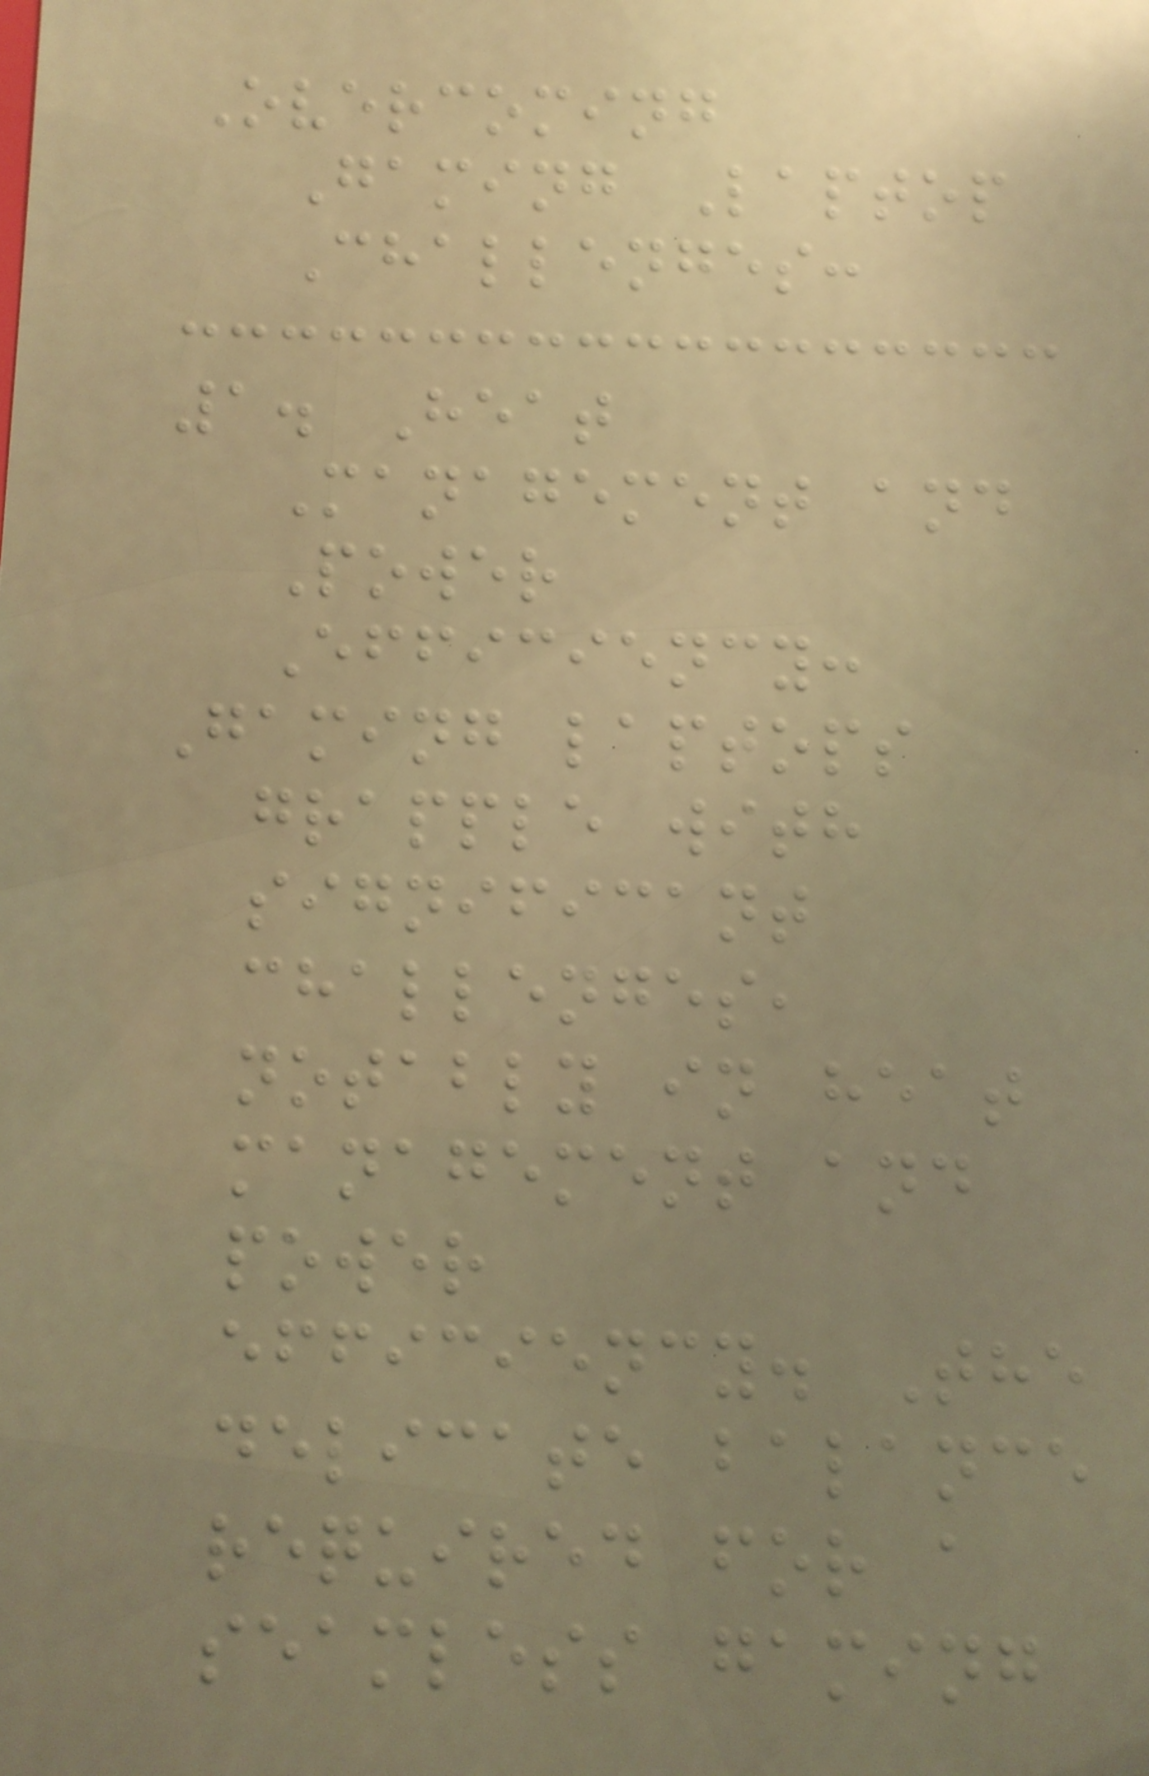Overcoming
Gaming Laptop
Challenges:
1. Heat
Management and
Power
Efficiency:
Gaming laptops
grapple with
significant
challenges,
notably in heat
management and
power
efficiency. The
delicate balance
required for a
seamless gaming
